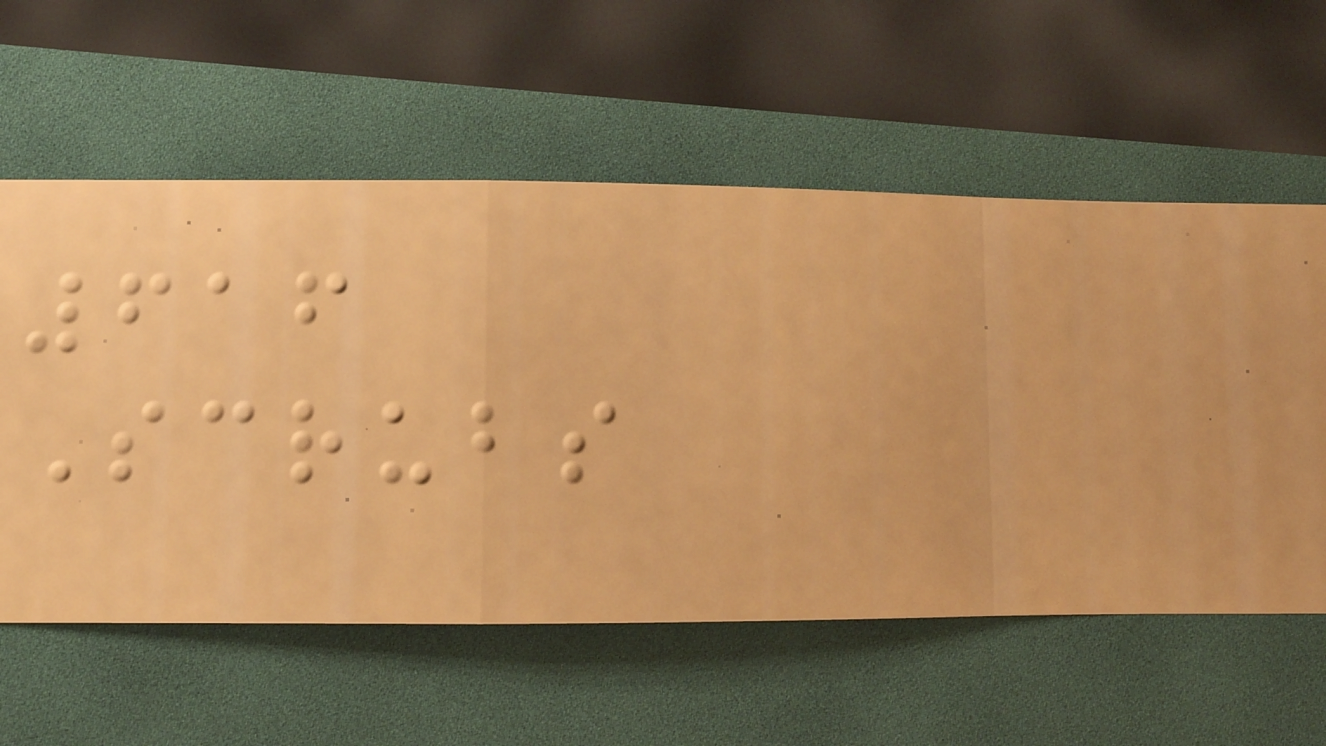616
Scrubs
